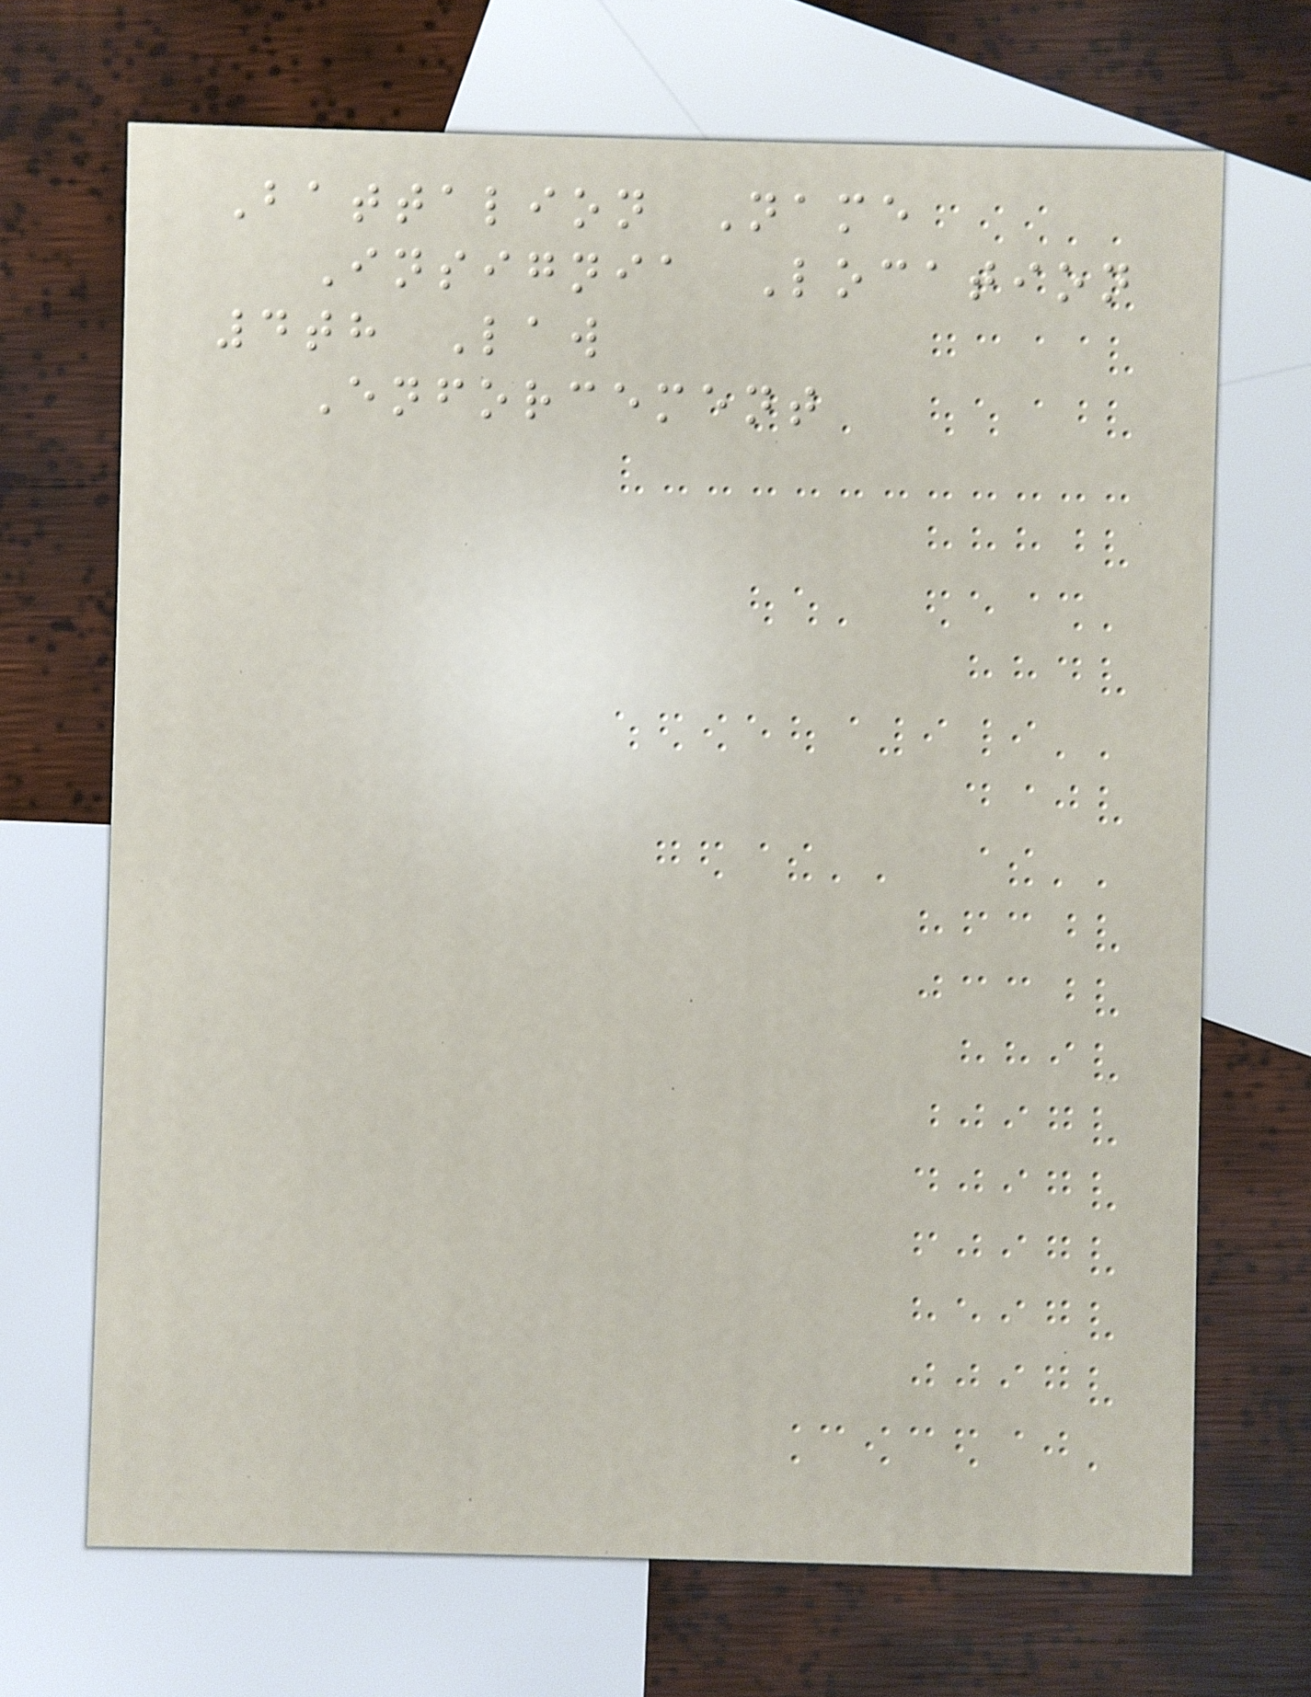Battalion Name
Insignia Location
4th Law
Enforcement
